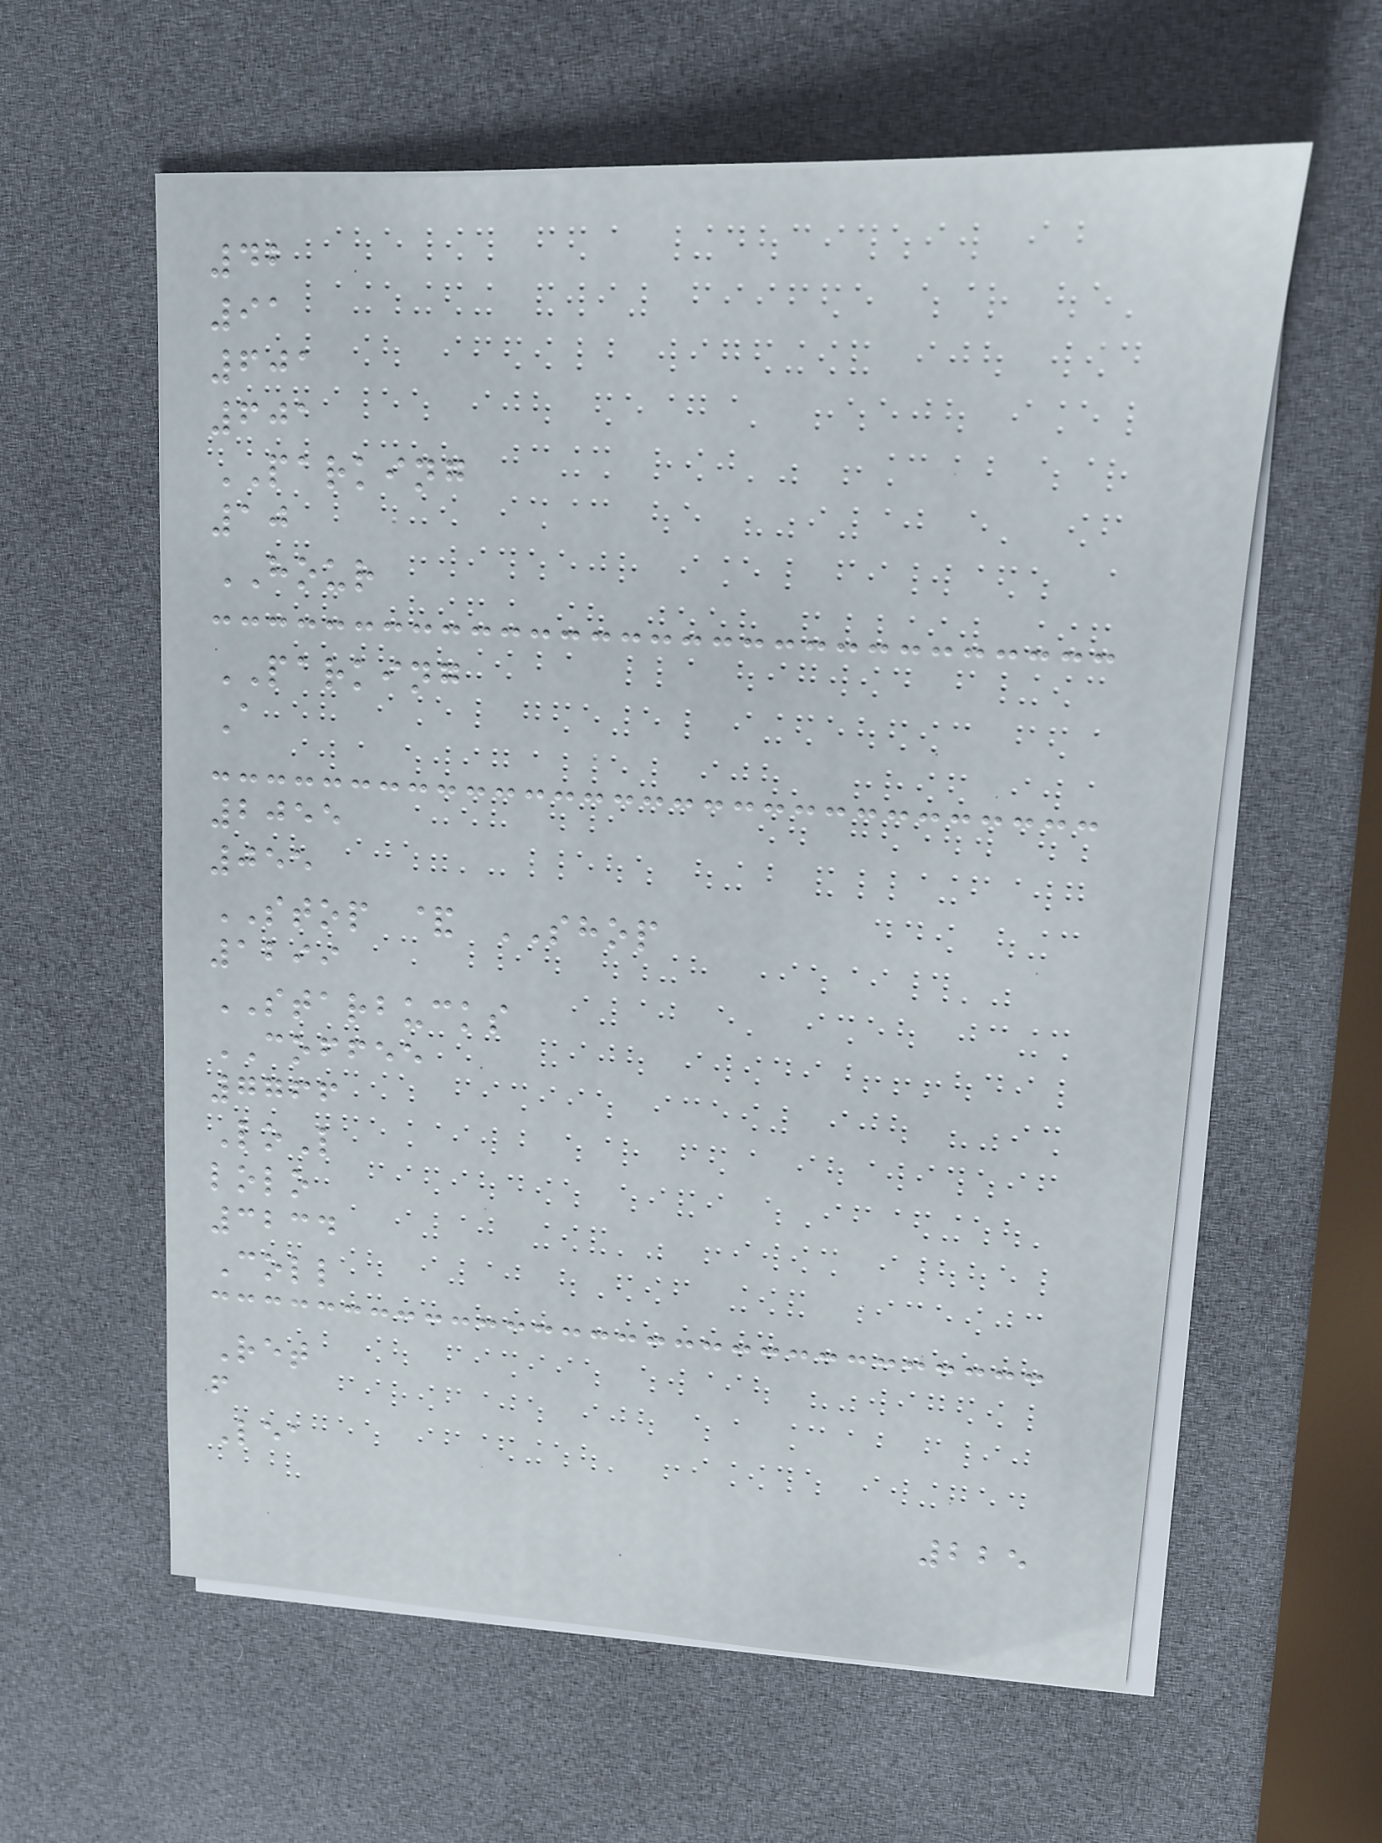42
91
601
601
PARKING
10
HOUR
PARKING
A
2055
055
STOP & SHOP
1299
STARBUCKS
COFFEE
7766
LoL
lolo
3234
Coll
Ret
f
Lea
225
